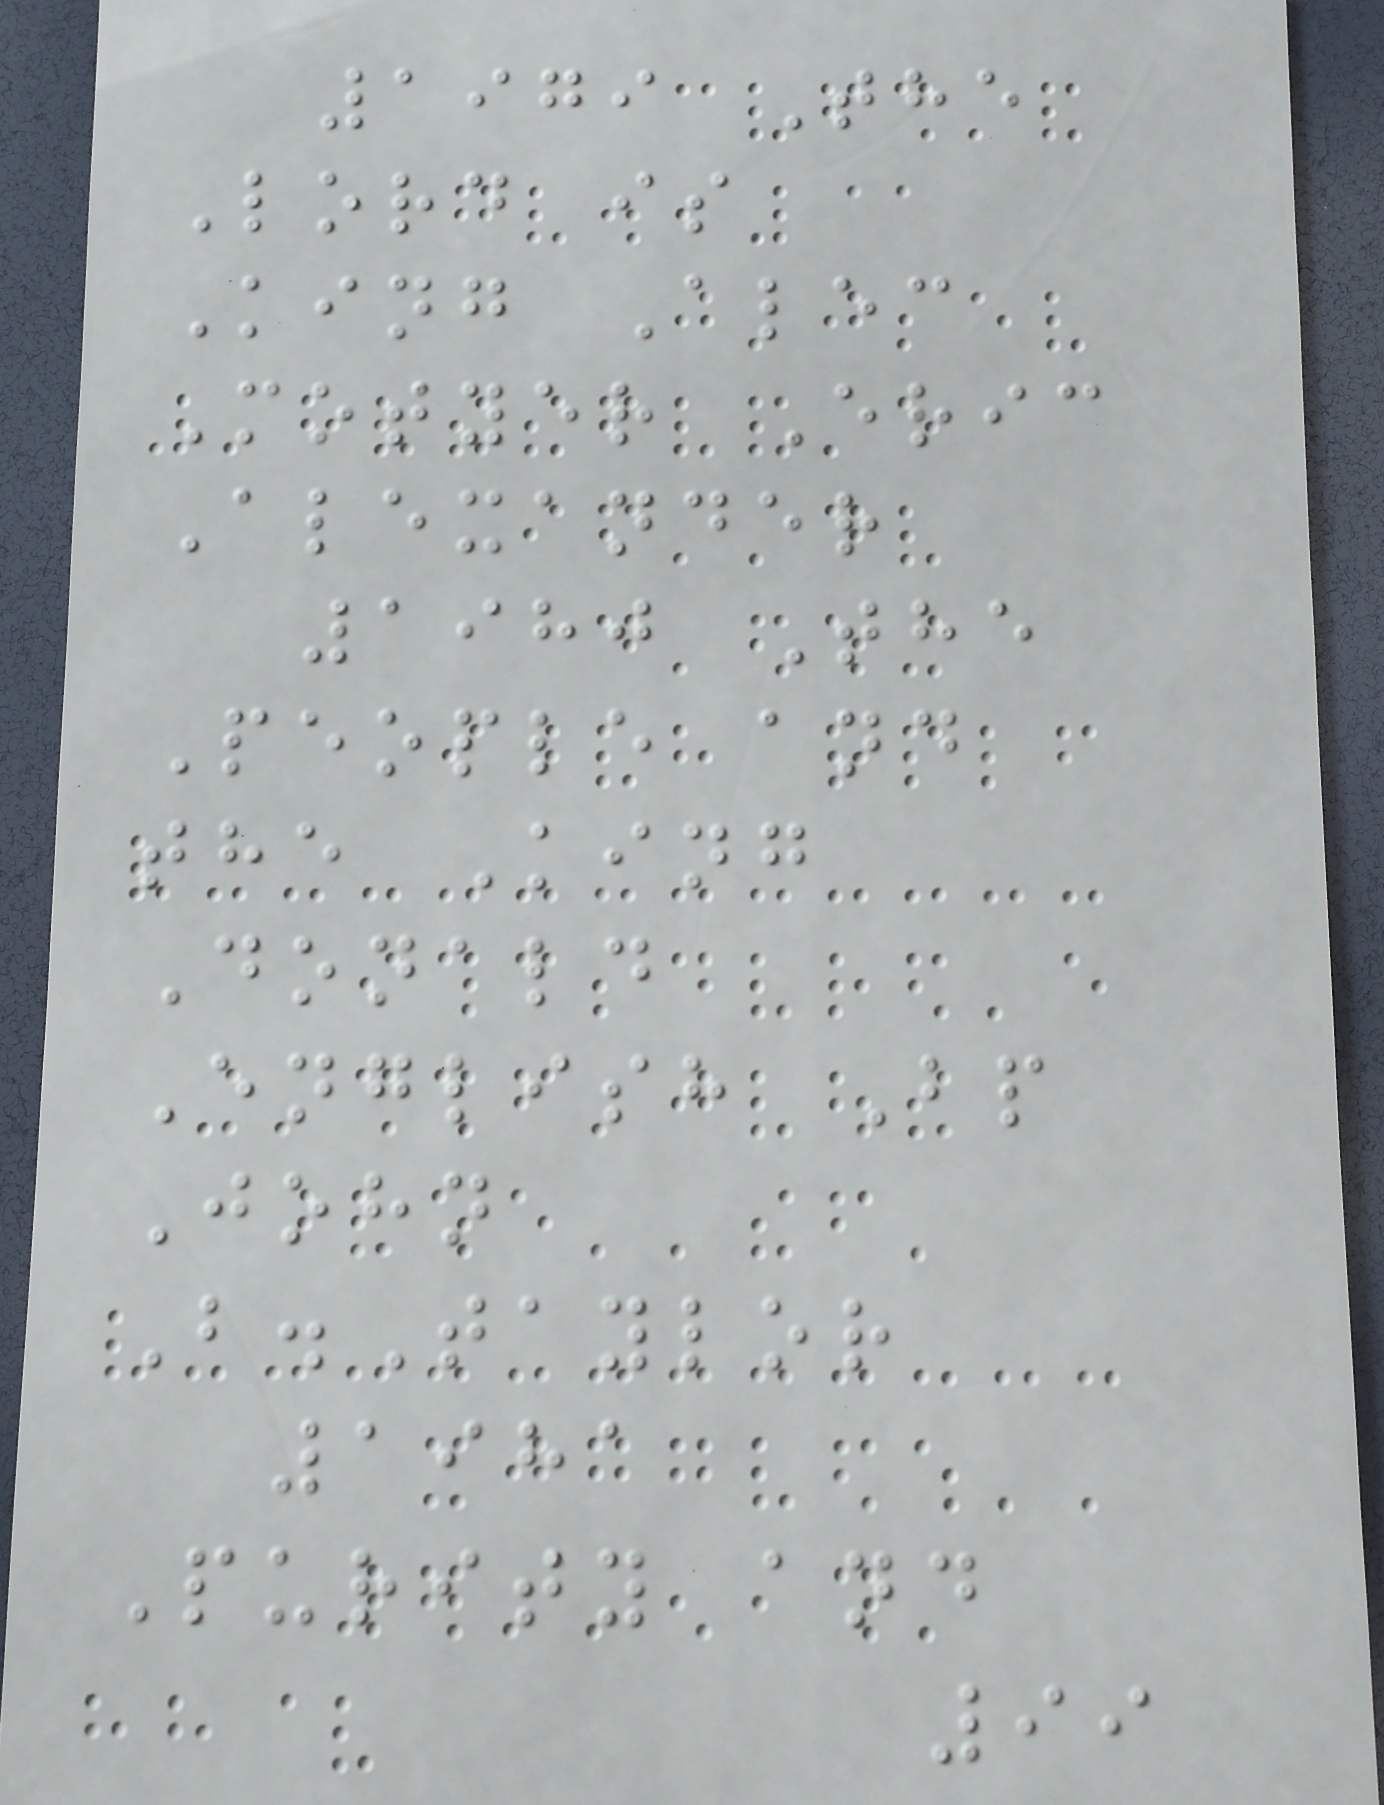1979 The
Lord is
King Alec
Motyer Eric
Alexander
1980 The
People and
the King
Donald
English Bp
John
B.Taylor
1981
Purity and
99
